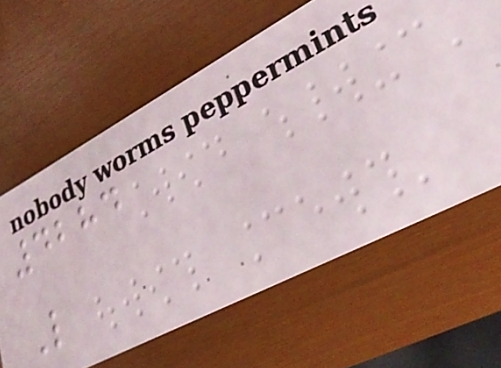4284
L
